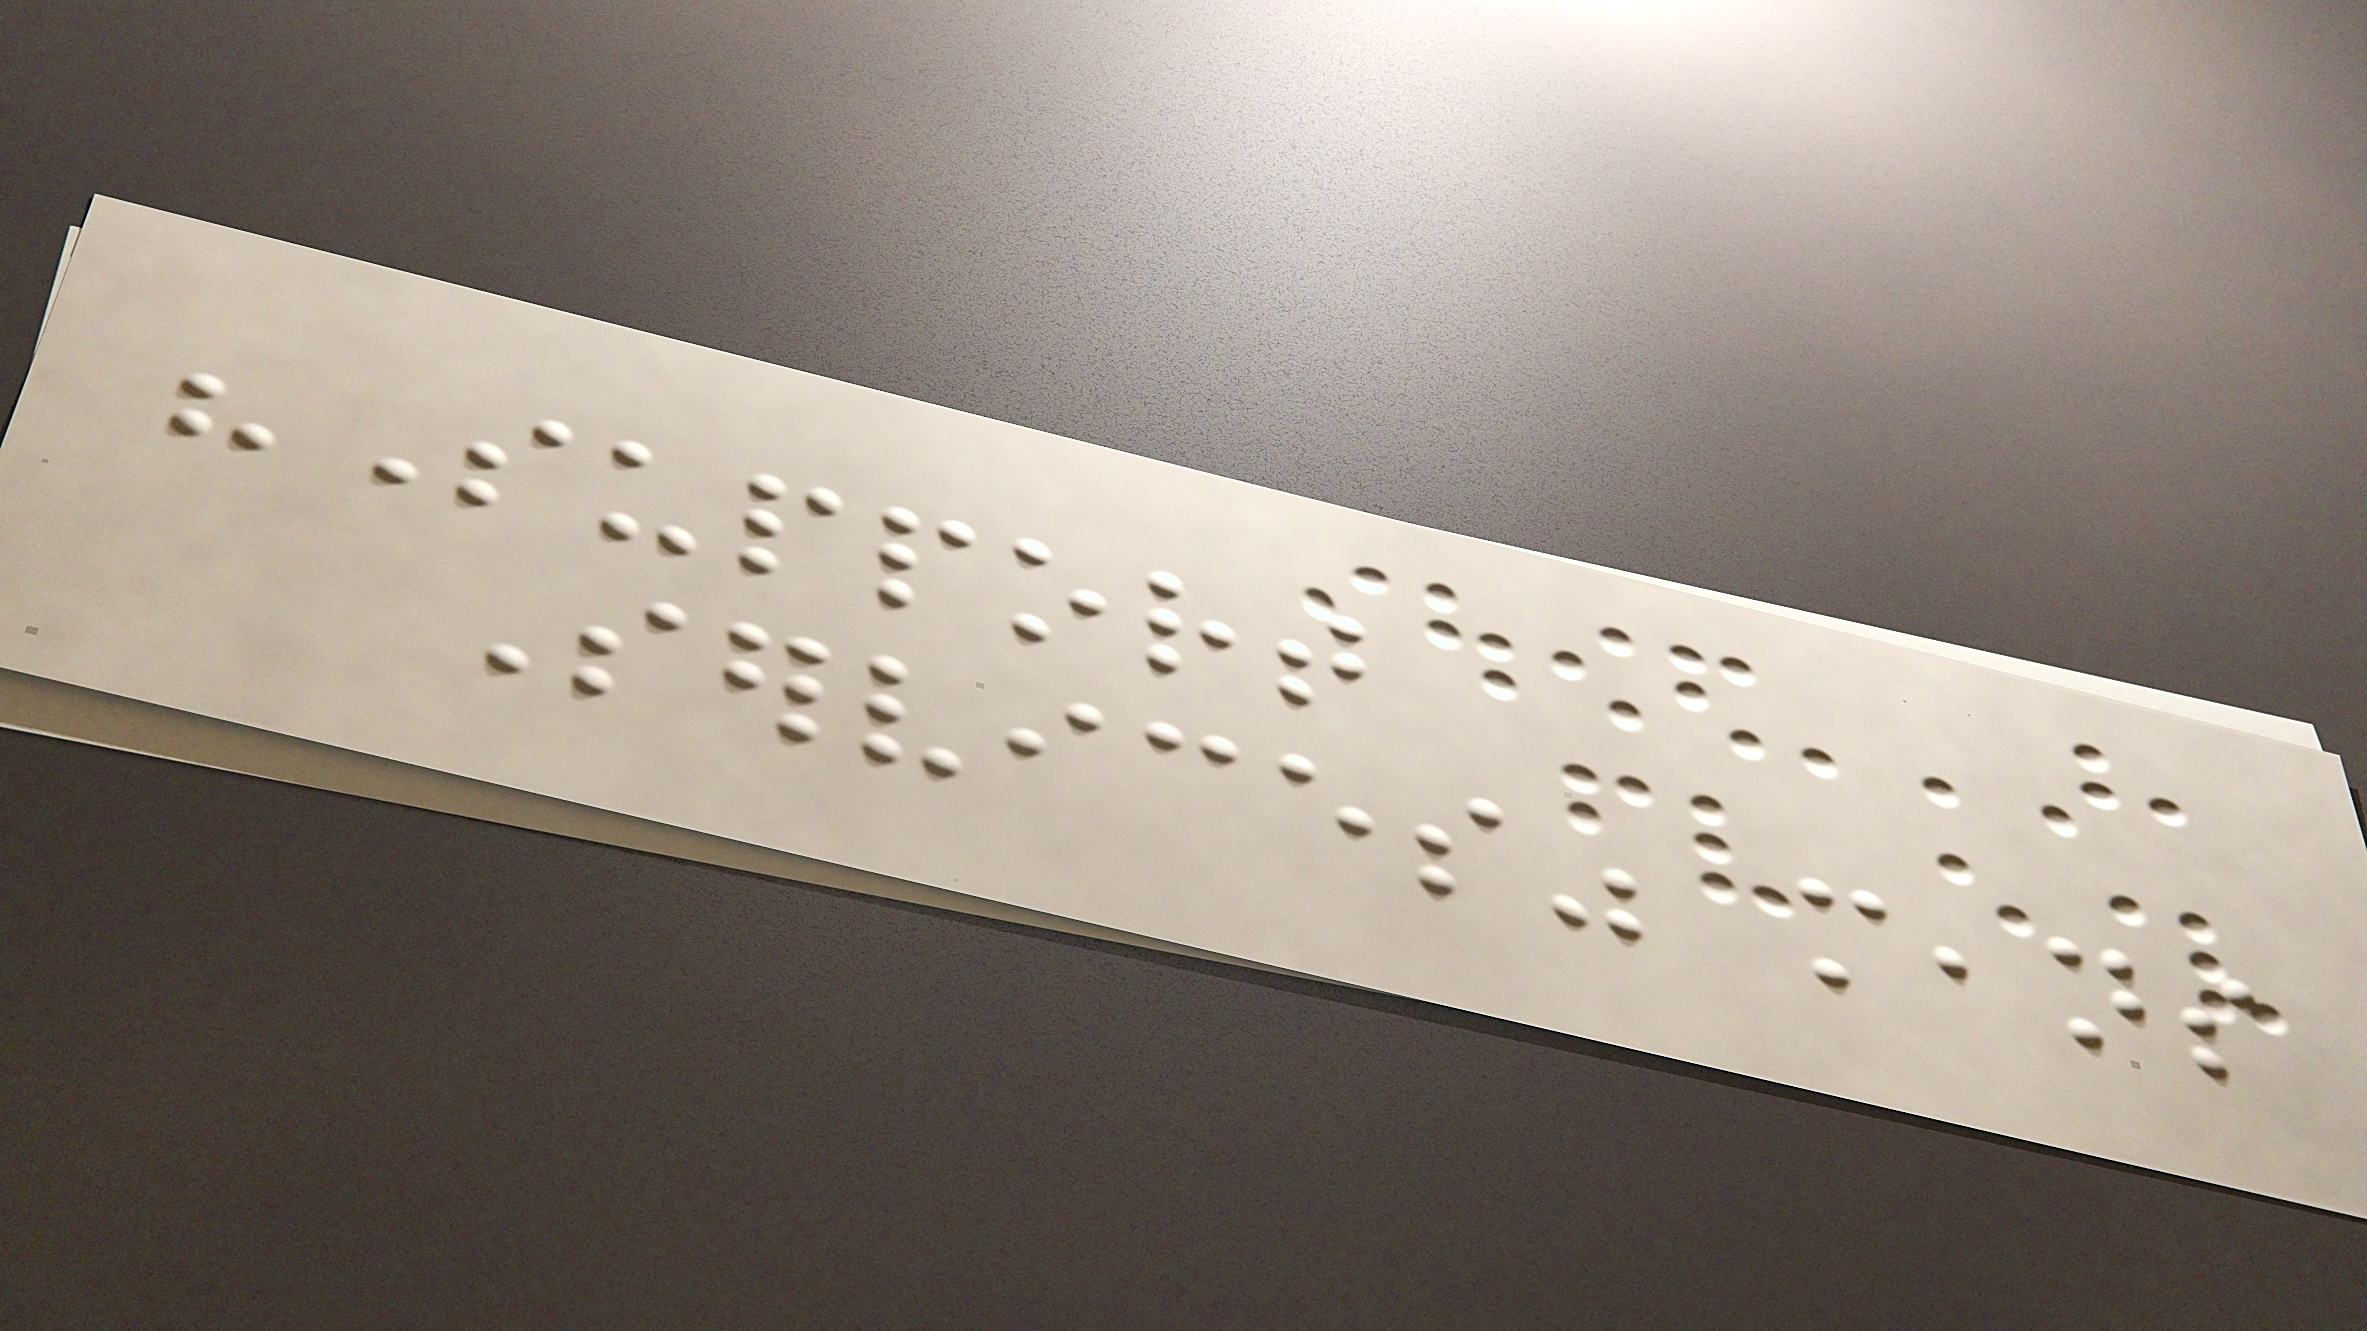"Support
Services" means
